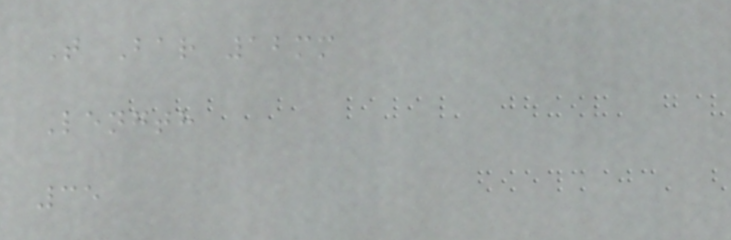T Bar 12mm
Length
35
